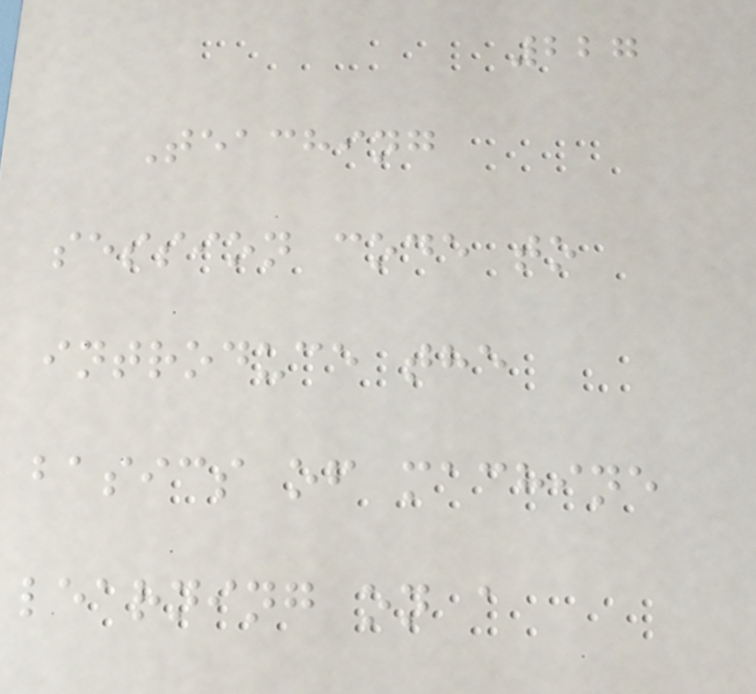227
Teaching
session code to
introduce the
basics of machine
learning on a
